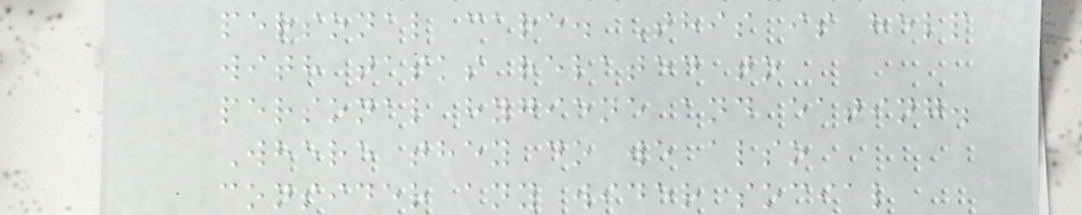personal care. This is help
with tasks related to
personal hygiene and eating.
Where they do we also
consider any wider social
